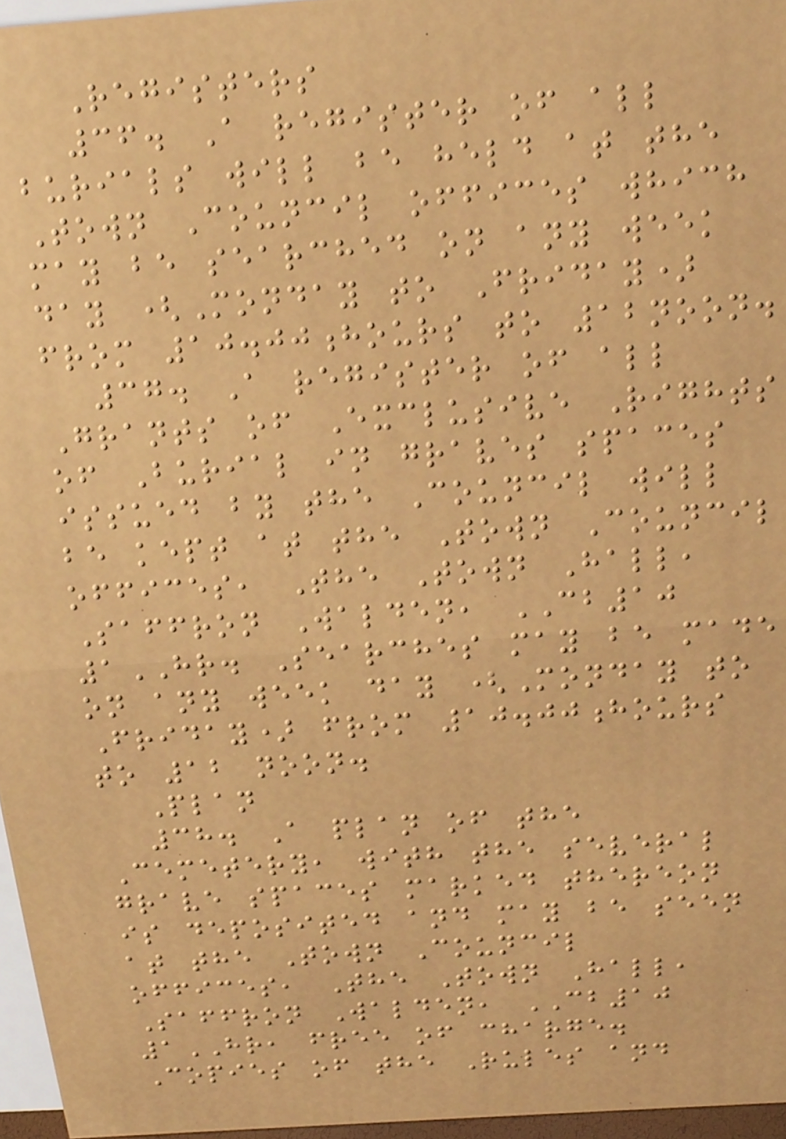Registers
36. A register of all
burials will be held at the
Town Council offices which
may be searched on any week
day (Monday to Friday)
from 10.00hours to 12noon.
37. A register of all
Grants of Exclusive Rights
of Burial in graves spaces
issued by the Council will
be kept at the Town Council
offices, The Town Hall,
Saffron Walden, CB10
1HR. Searches may be made
on any week day (Monday to
Friday) from 10.00hours
to 12 noon.
Plan
38. A plan of the
Cemetery, with the several
grave spaces marked thereon
is deposited and may be seen
at the Town Council
offices, The Town Hall,
Saffron Walden, CB10
1HR, free of charge.
Copies of the Rules and
